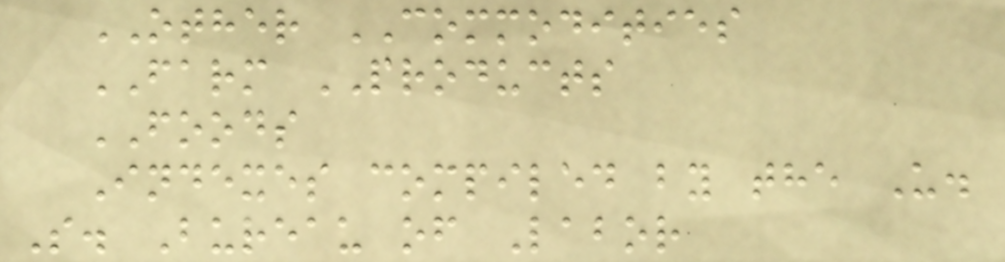OTHER COMMODITIES
FARM PRODUCTS
FOODS
Indexes compiled by the U.
S. Bureau of Labor
